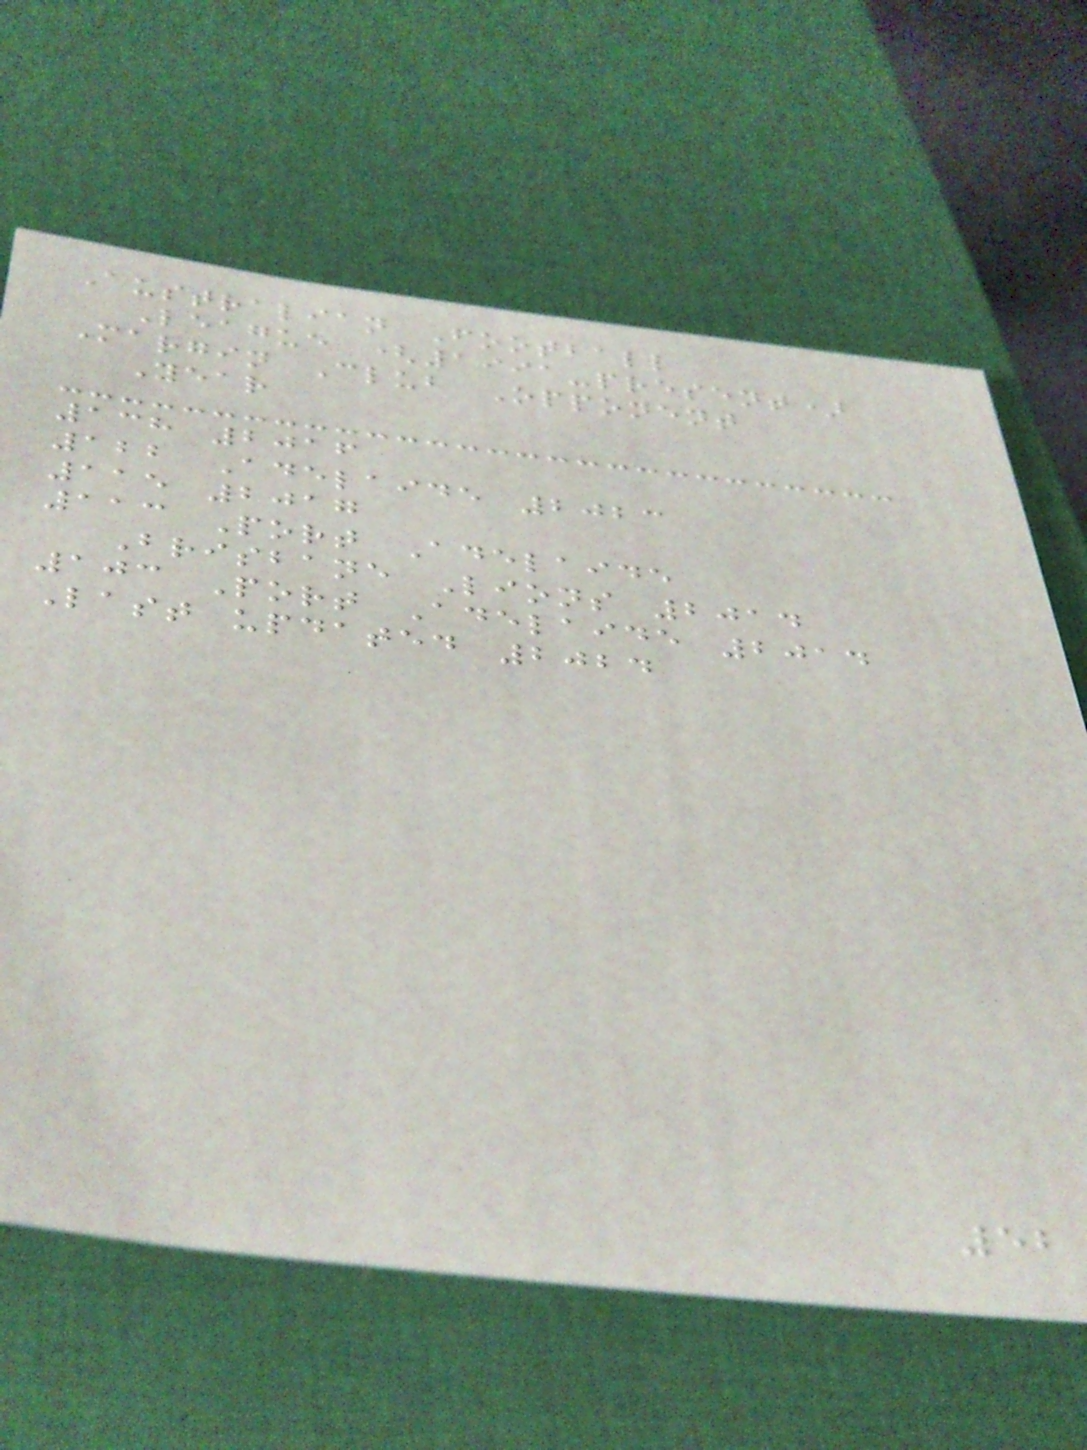Australian Football
League (1991-present)
Margin Club Opponent
Year
138 2016
122 Adelaide 2023
115 2017
113 Port Adelaide
Brisbane Lions 2014
103 Port Adelaide 2014
Last updated 2024
52
